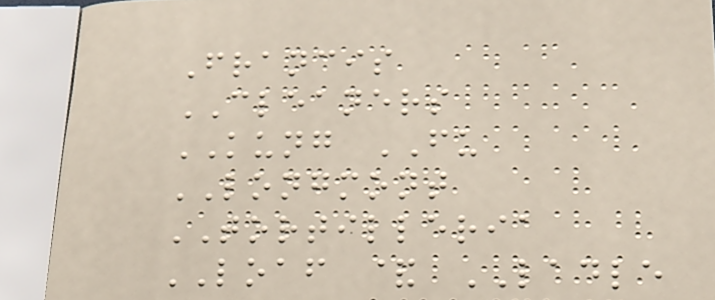Francis
CLEANERS
KUNG FU
LONGMONT
TORTILLERIA
LOAF & LADLE
